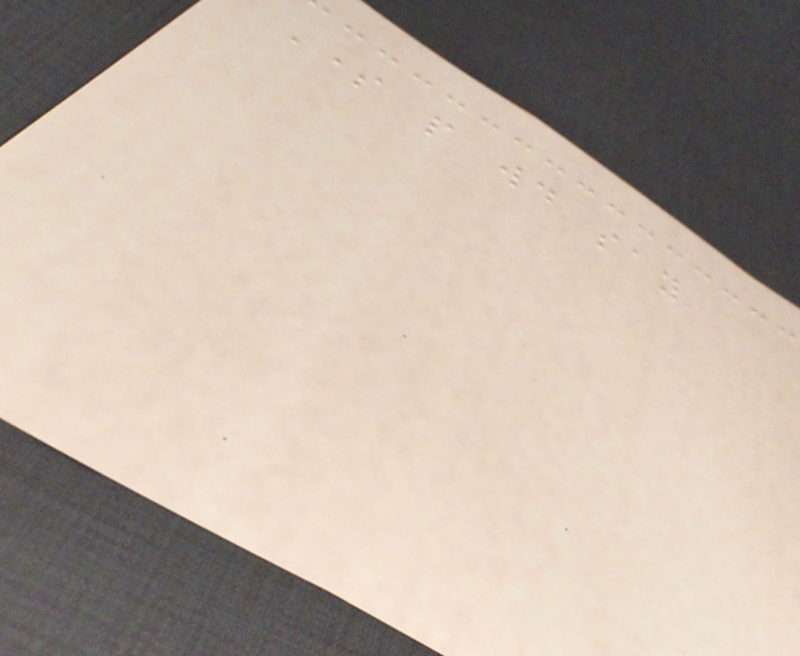Some people would say
